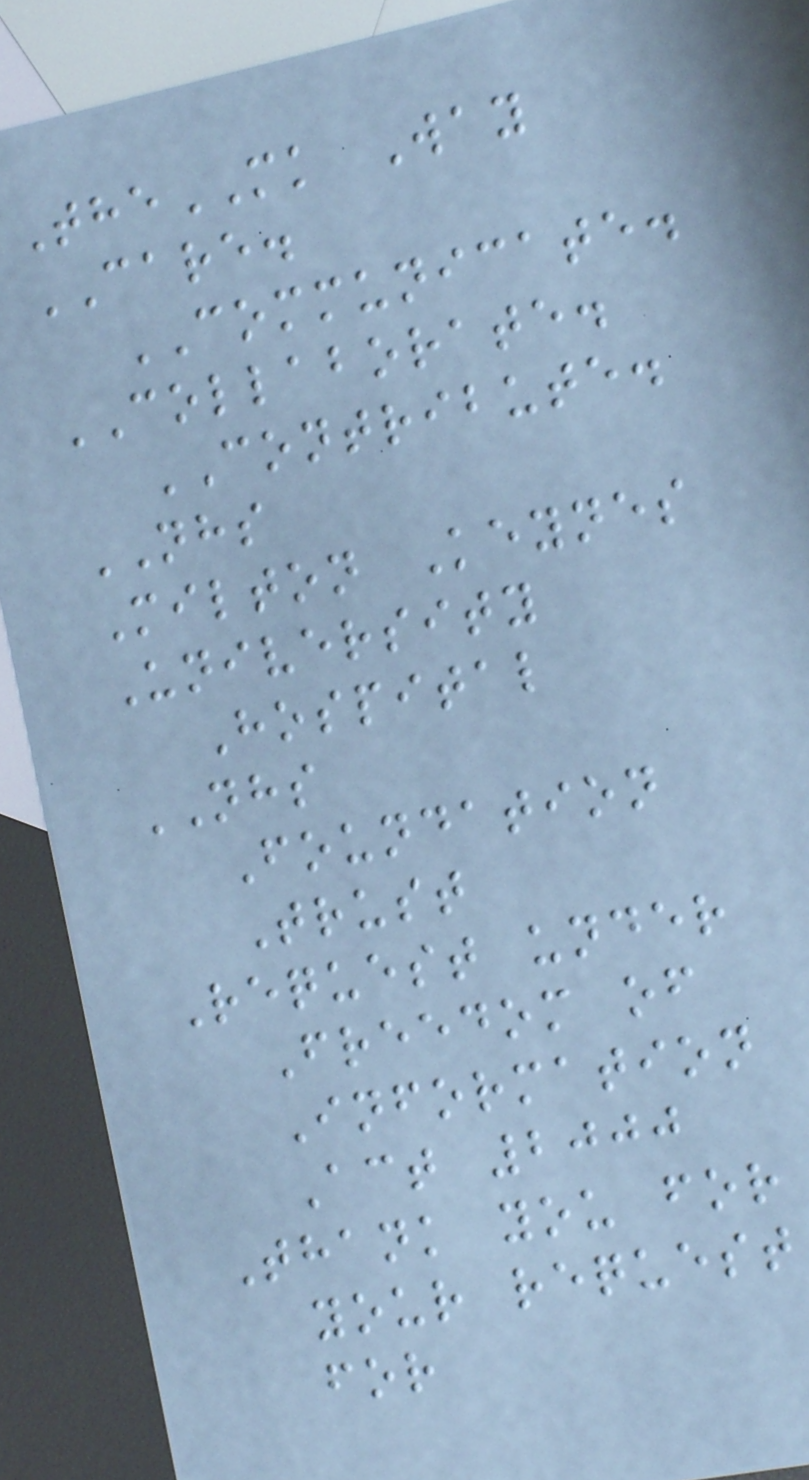TheMK Way
CARE.
COMMUNICATE.
COLLABORATE.
CONTRIBUTE.
NHS
Milton Keynes
University
Hospital
NHS
Foundation
Trust
Request under
Freedom of
Information
Act 2000
Thank you for
your request
for
